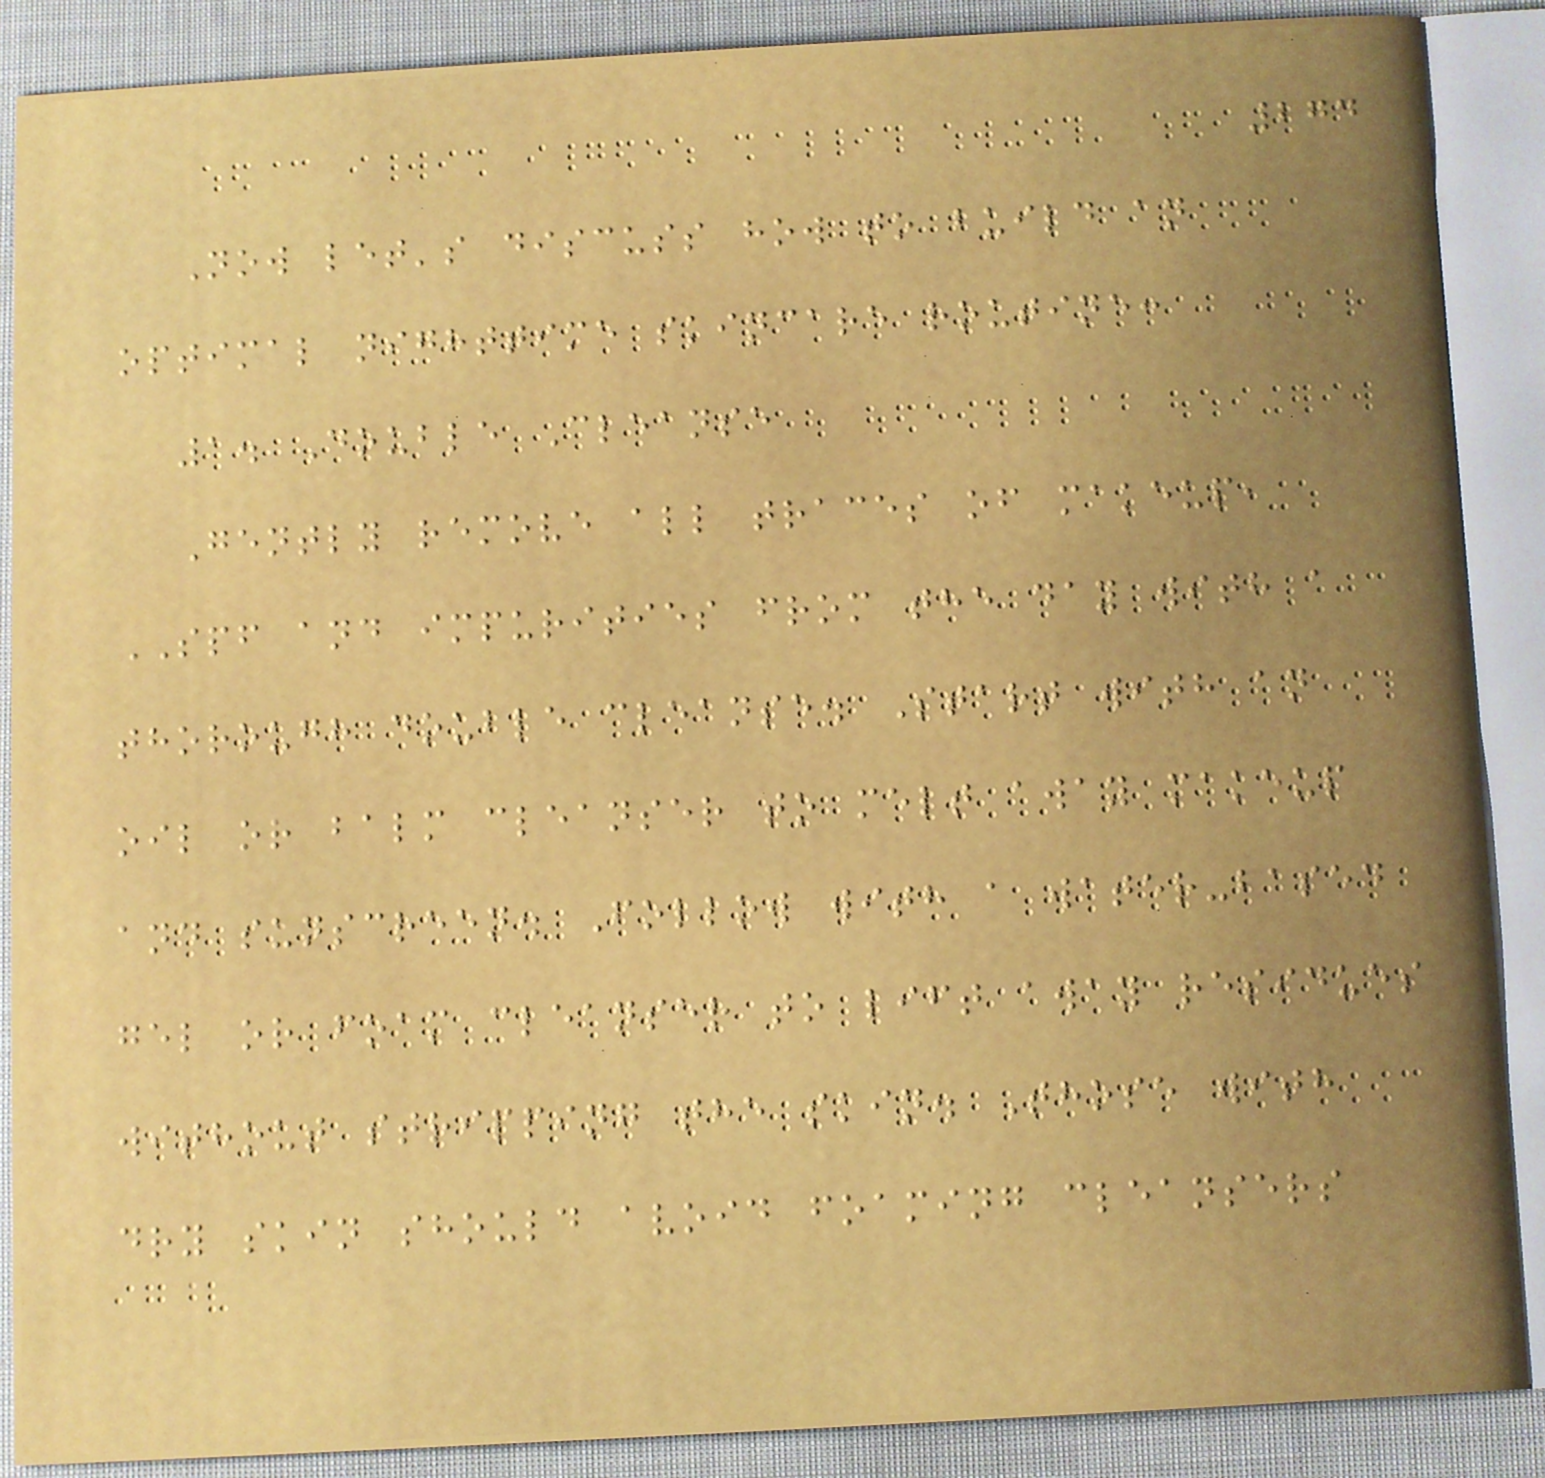274
Now let's discuss how to build an
optimal nighttime skincare routine:
1. Double Cleanse
Gently remove all traces of makeup,
SPF and impurities from the day with a
thorough double cleanse. Start with an
oil or balm cleanser to melt away makeup
and sunscreen. Follow with a water-based
gel or foam cleanser to lift away residues
without stripping the skin. Those with
dry skin should avoid foaming cleansers
